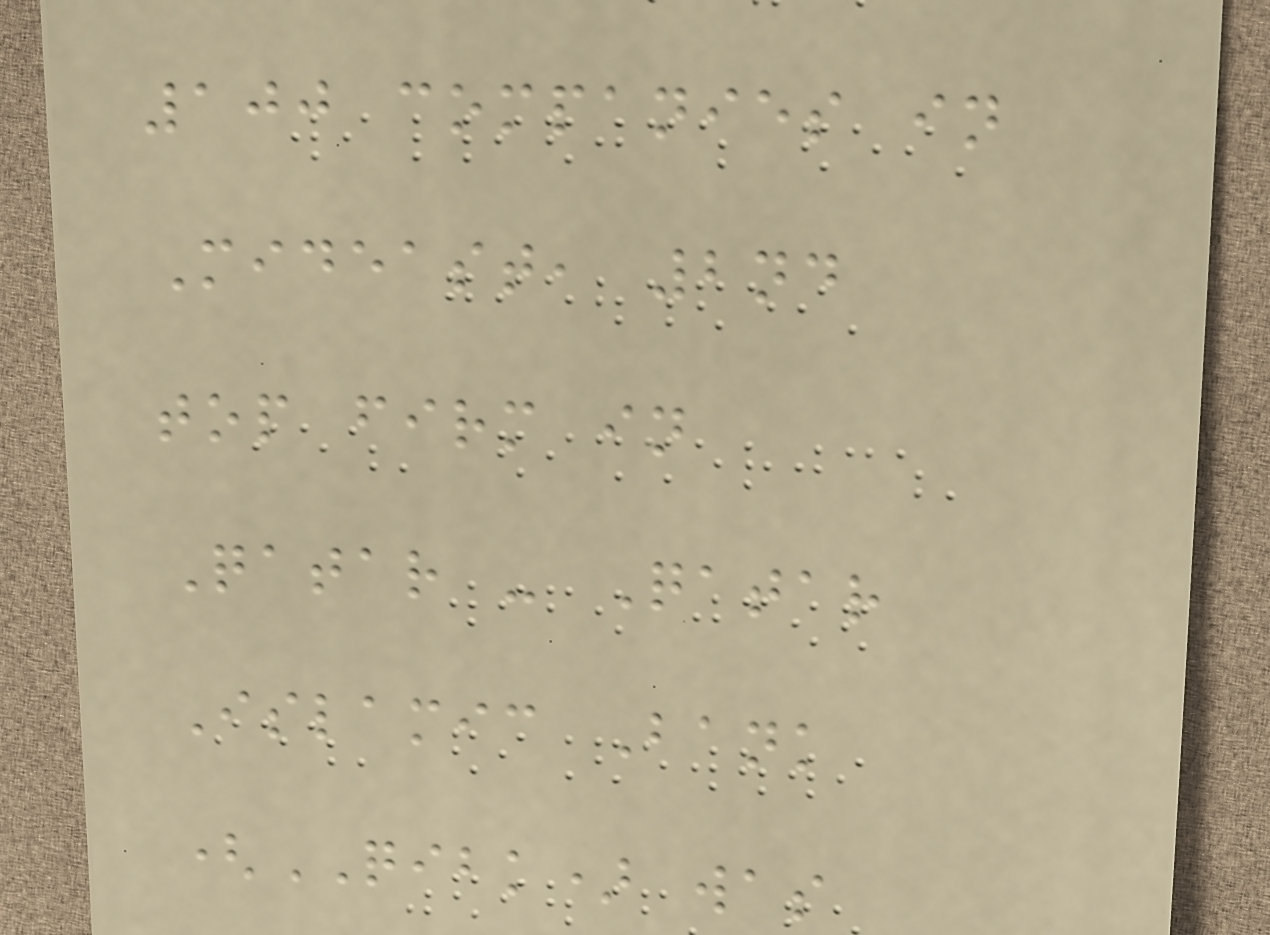100 companies in
Mideast, 2nd
top firm in
Qatar - Qatar
Islamic Bank
(QIBK) was
